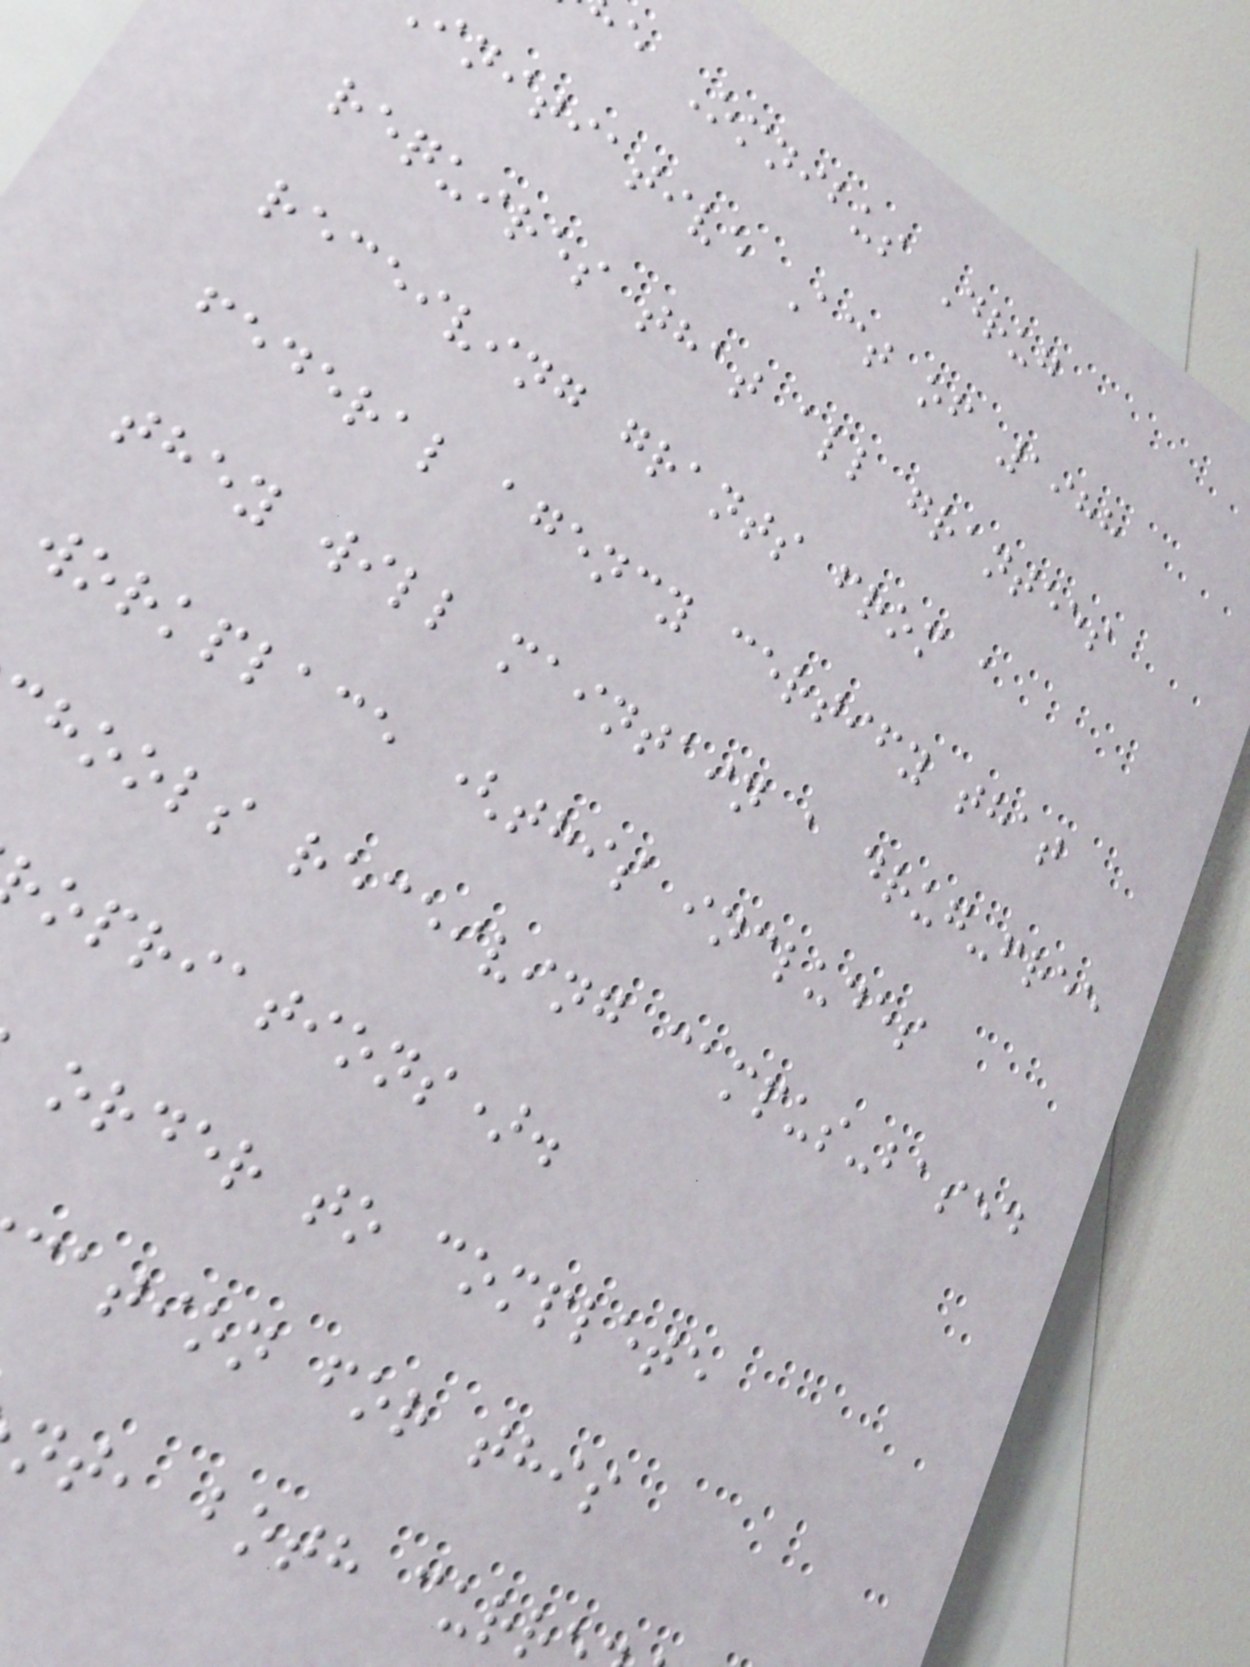e Omnibus Drug
initiative Act of 1988
requires that all grantees
receiving grants from a
federal agency certify that
they will maintain a drug-free
workplace (this includes
hools receiving campus-based
opriations).
order to complete
cation for this
nt, both curr
